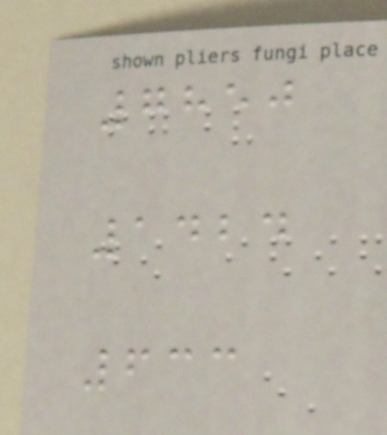7850
1424
633
